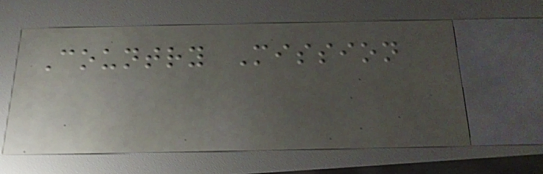Country Mission
